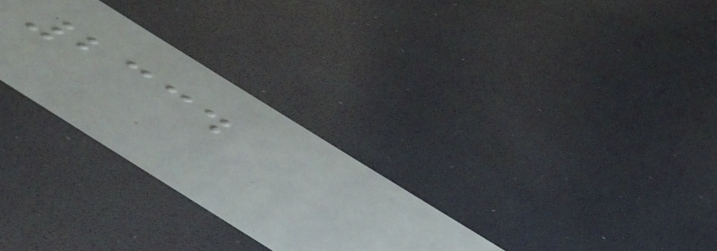2334
